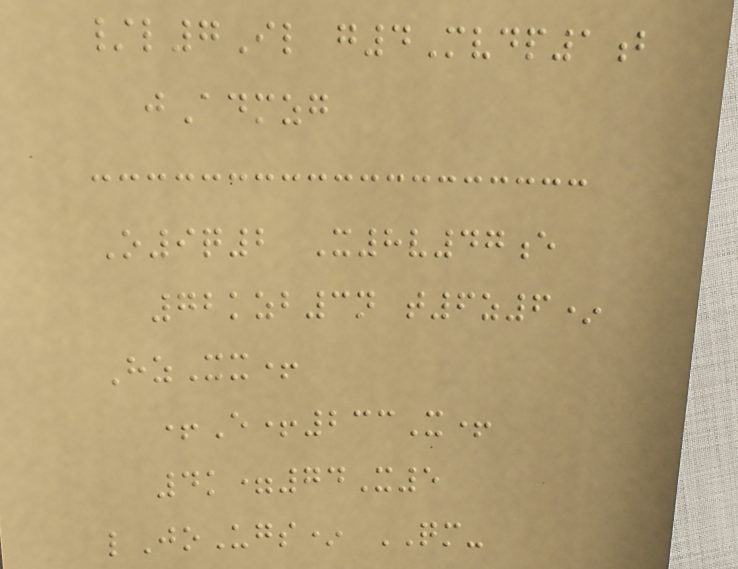/l7Il g4Mvdp1b
jAdmzg
O9q2 X8v47e
72kzb3n t6z6*
HzXx+
+E+233X+
4k=74X5
lJoUgs* QM-
